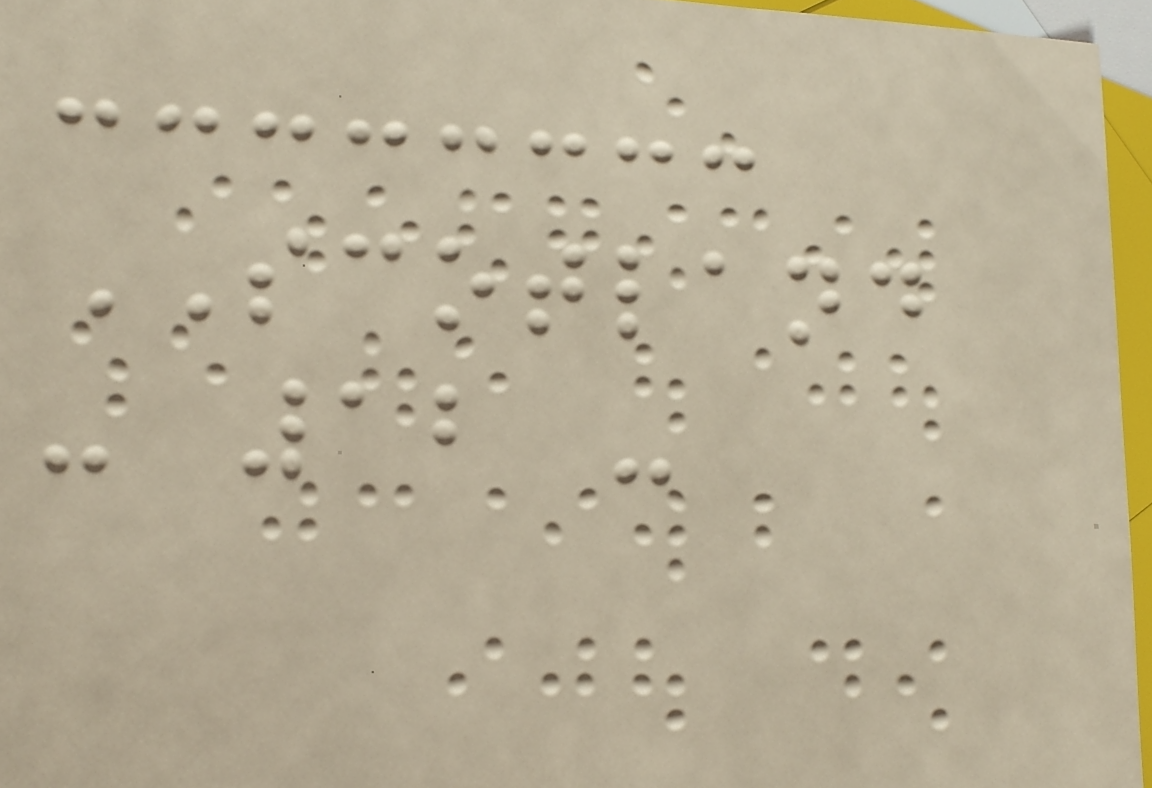SCOTLAND
- 12 -
